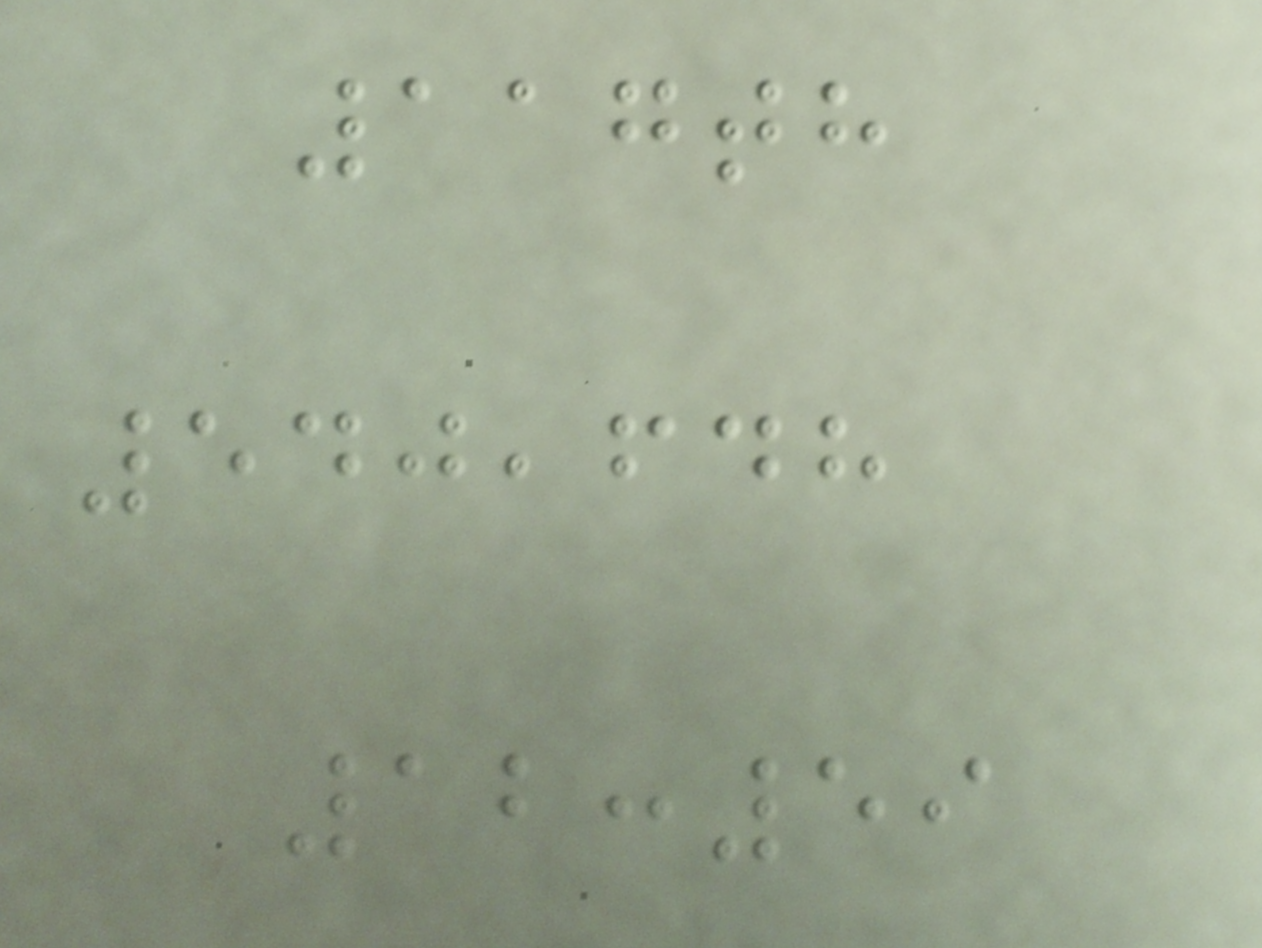117th
540,648
12:59
